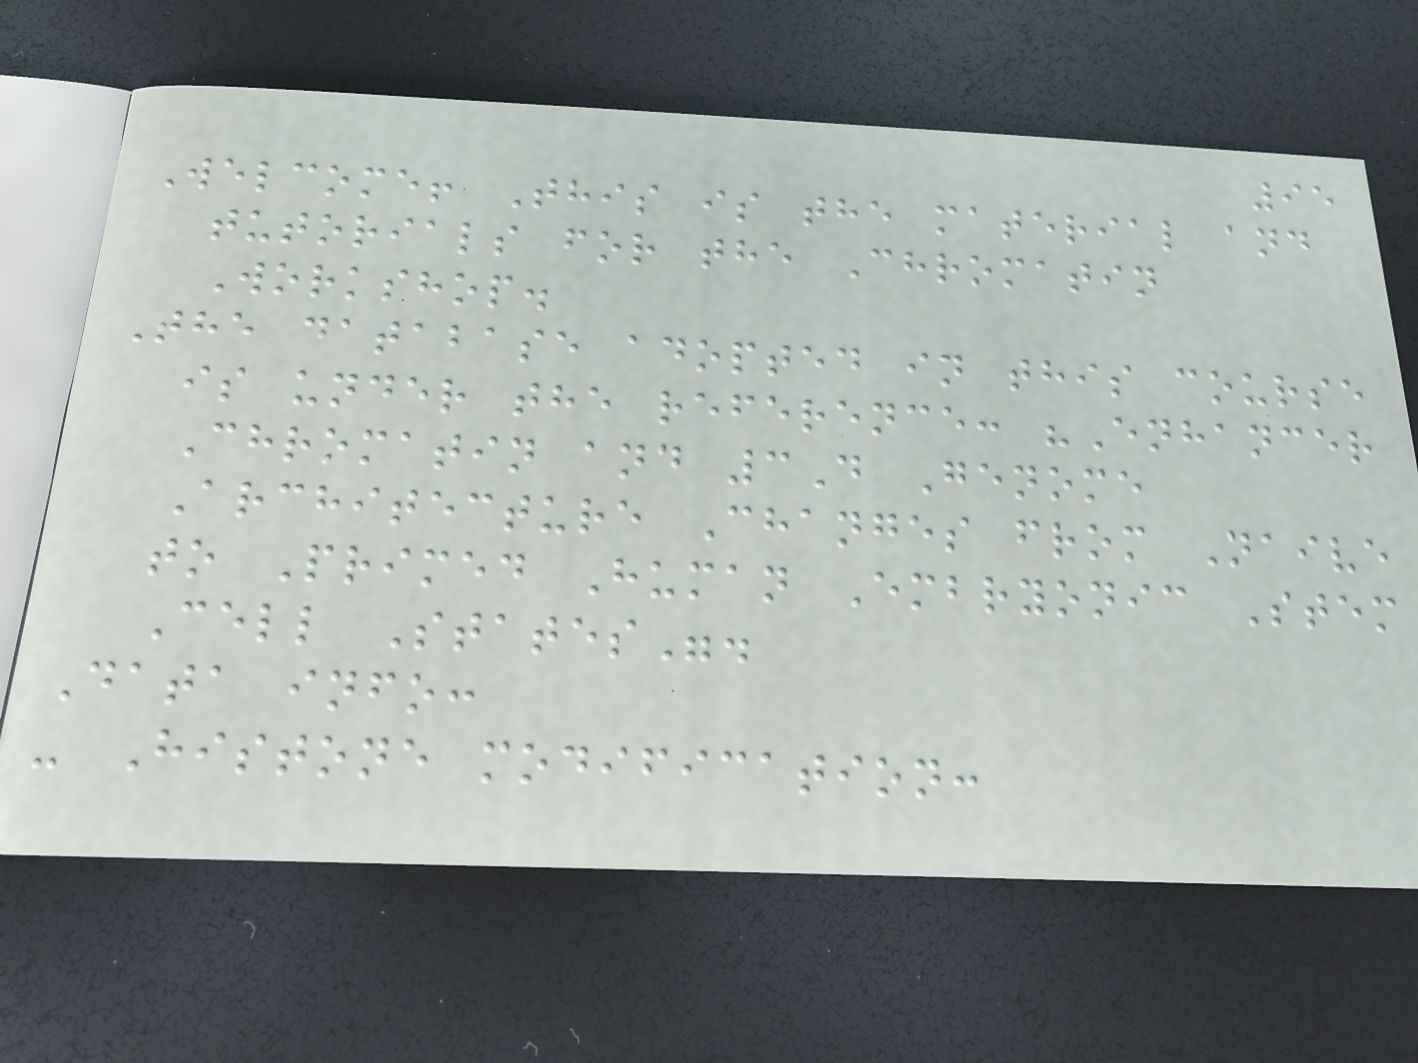95
Welcome! This is the material and
tutorials for the Chromatin
Workshop.
The database adopted in this course
is under the reference: "Enhancer
Chromatin and 3D Genome
Architecture Changes from Naive
to Primed Human Embryonic Stem
Cell States".
Data info:
- Histone modification:
